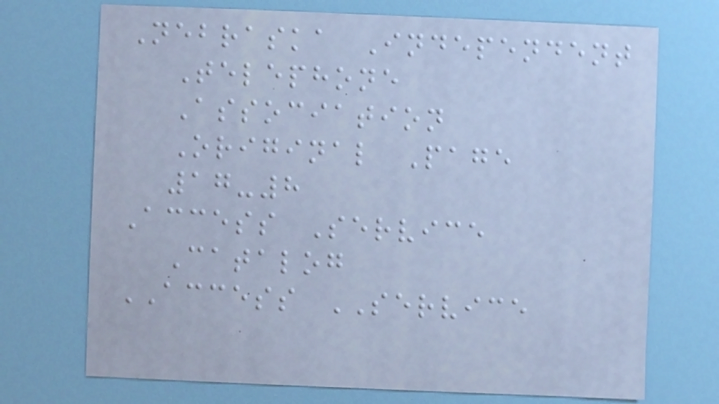Nebraska Independent
Telephone
Association
Original Page
17-8
Access Service
Catalog
ACCESS SERVICE
